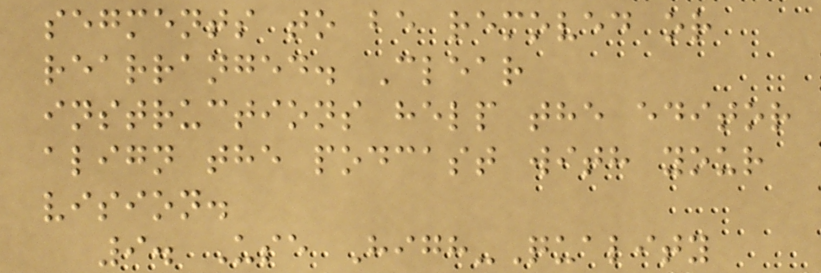segments to be removed or
rearranged. Clear
instructions help the editor
align the podcast with your
vision.
9. Use High-Quality
